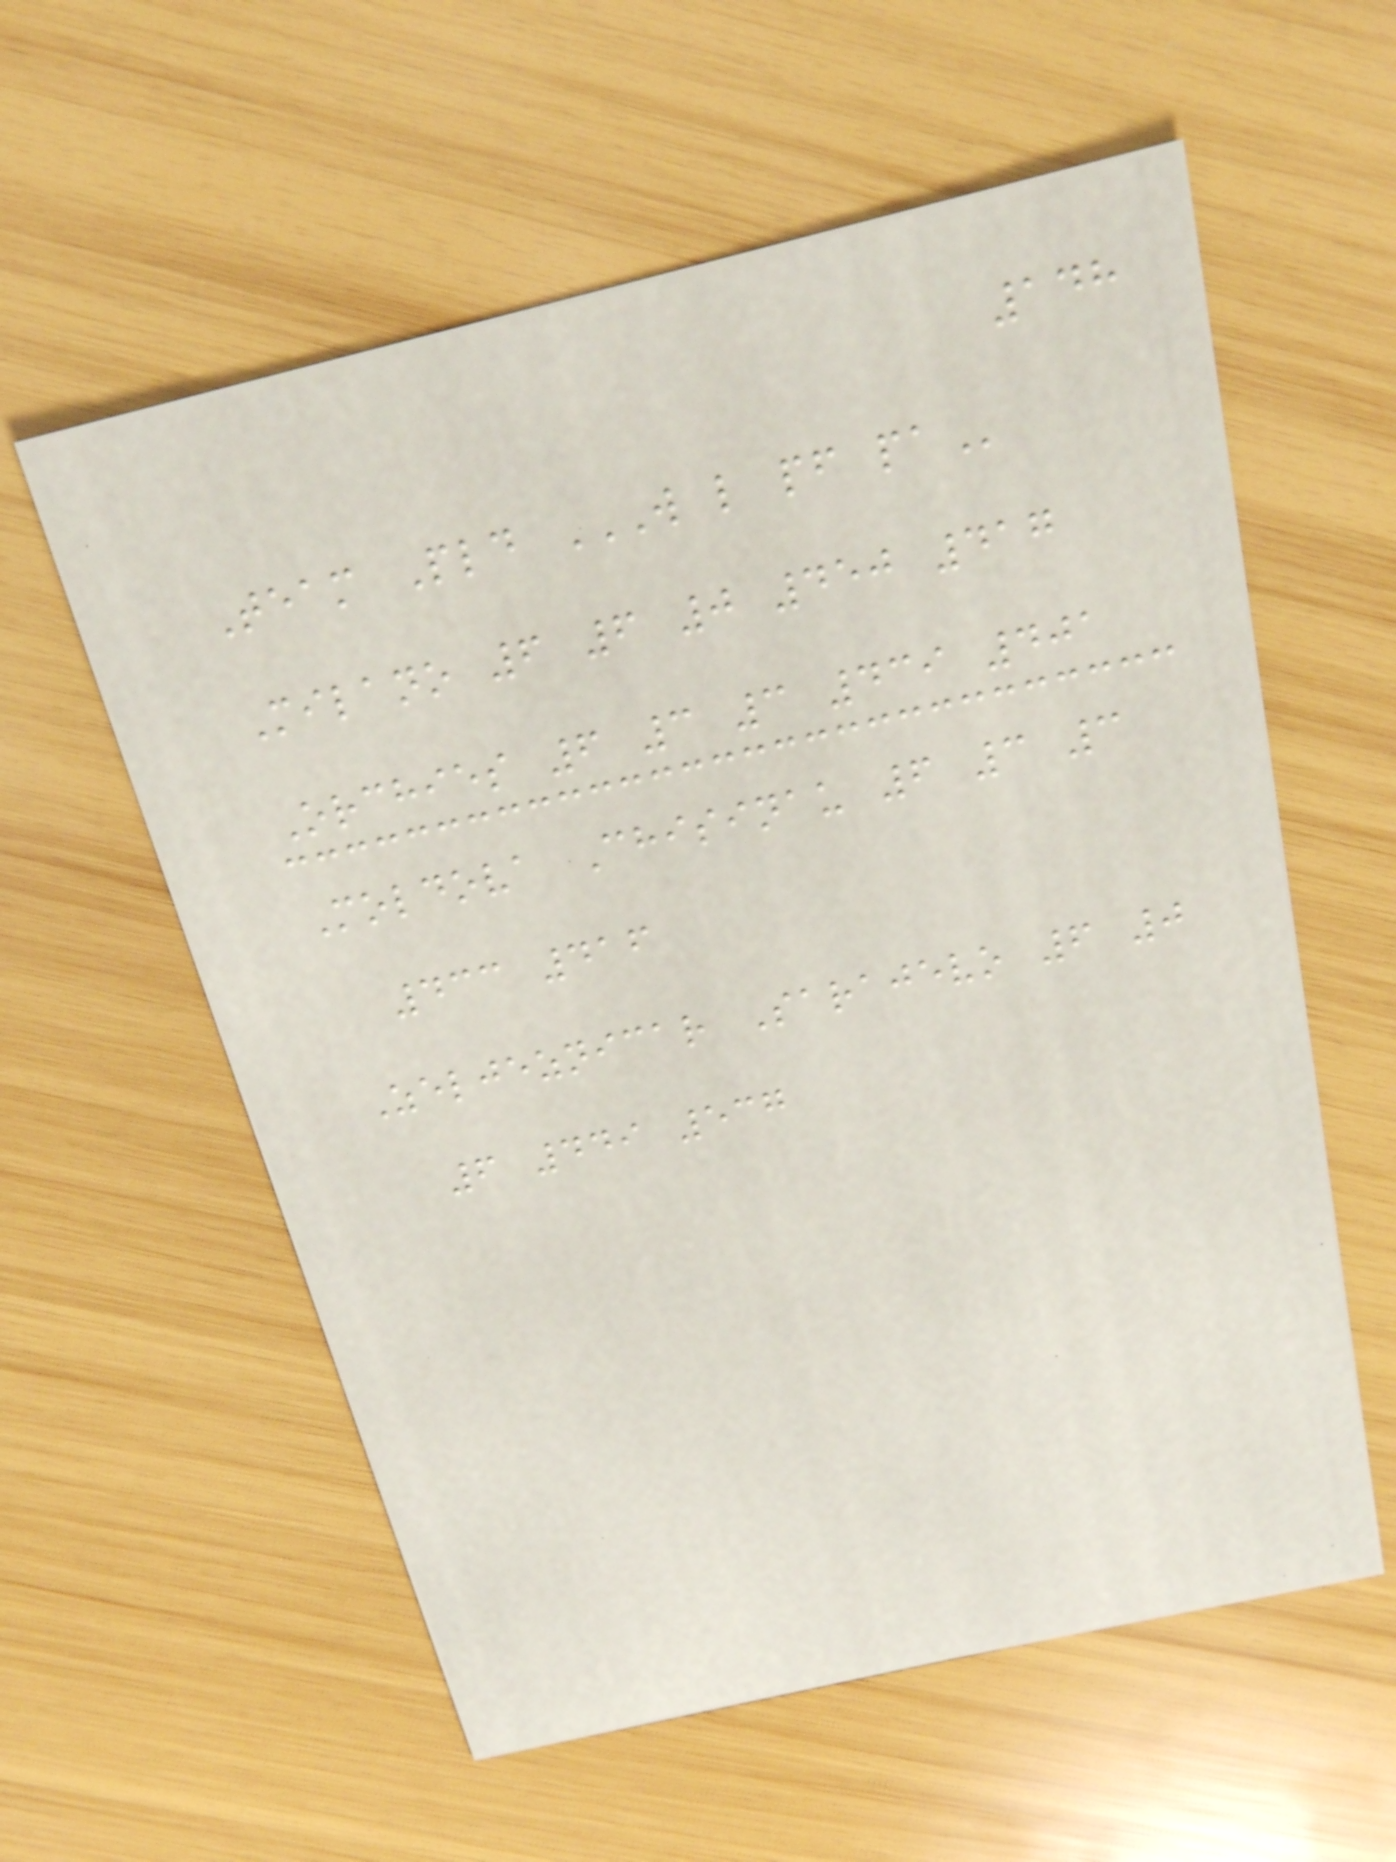148
Team Pld W L PF PA
Milano 6 6 0 450 417
Orchies 6 3 3 439 401
Moldova Chisinau 6 3 3
433 416
Zeljeznicar Sarajevo 6 0
6 449 537
